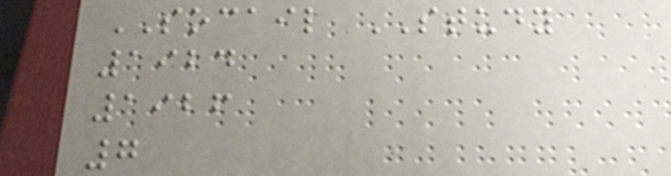SOCAIL STUDY
1924
1926
7
